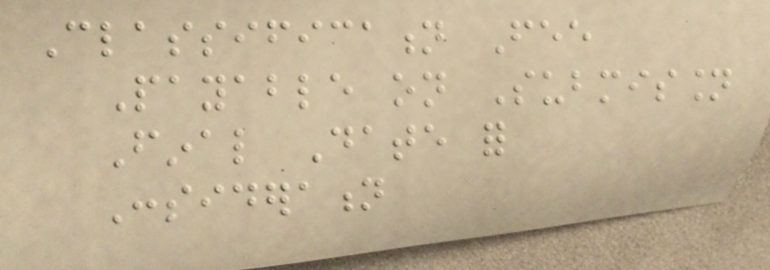Classification Fee
Payable on Submission
Final Date for
Consideration
